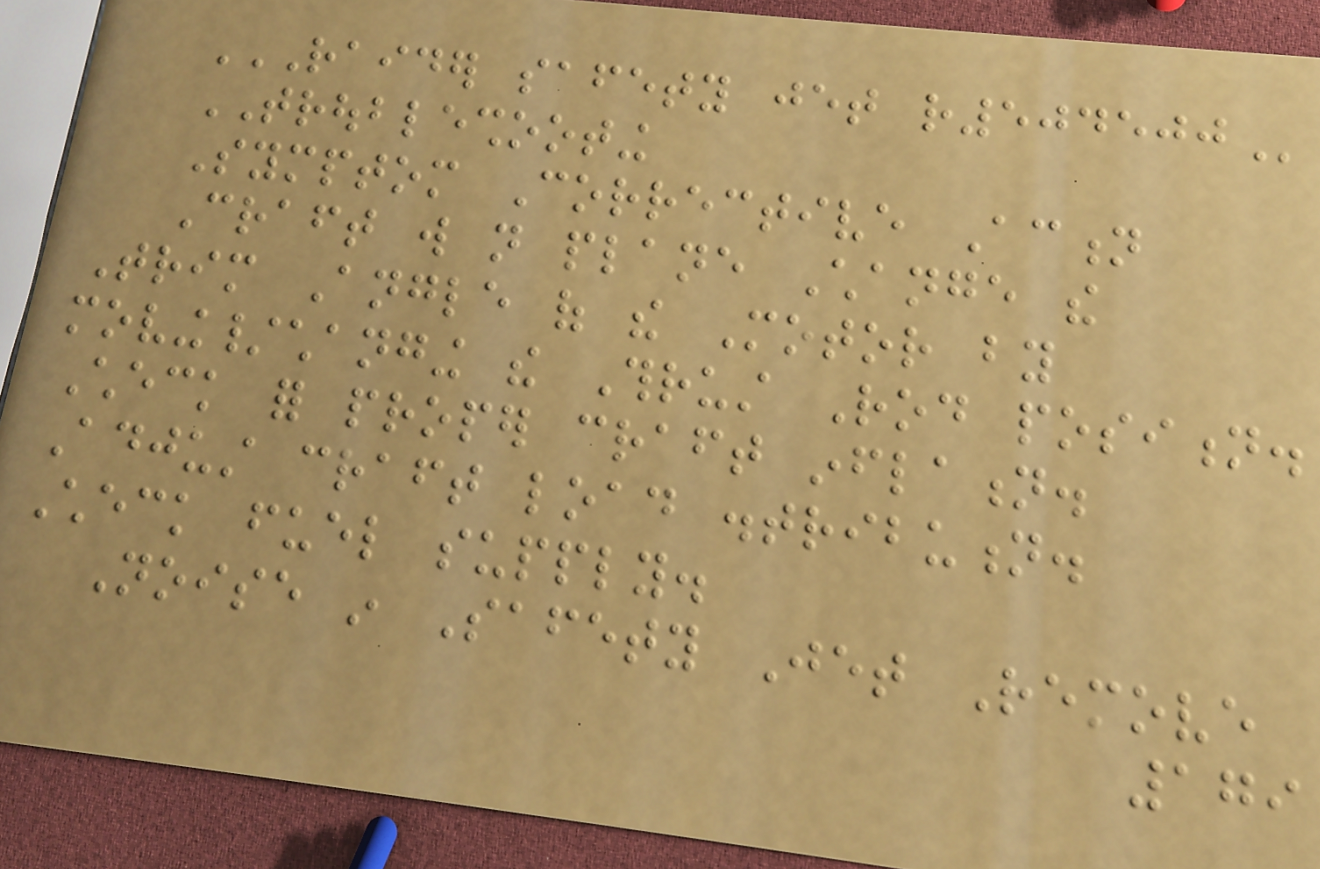RAIDER SAFETY JET R504500
TROUBLESHOOTING
Symptom Corrective Action
Craft will not plane Change the
Trim Angle of the Motor by
moving/changing the Thrust Rod position.
Check for proper craft inflation.
Adjust craft load distribution.
Check fuel supply.
Noise in Safety Jet Remove
179
